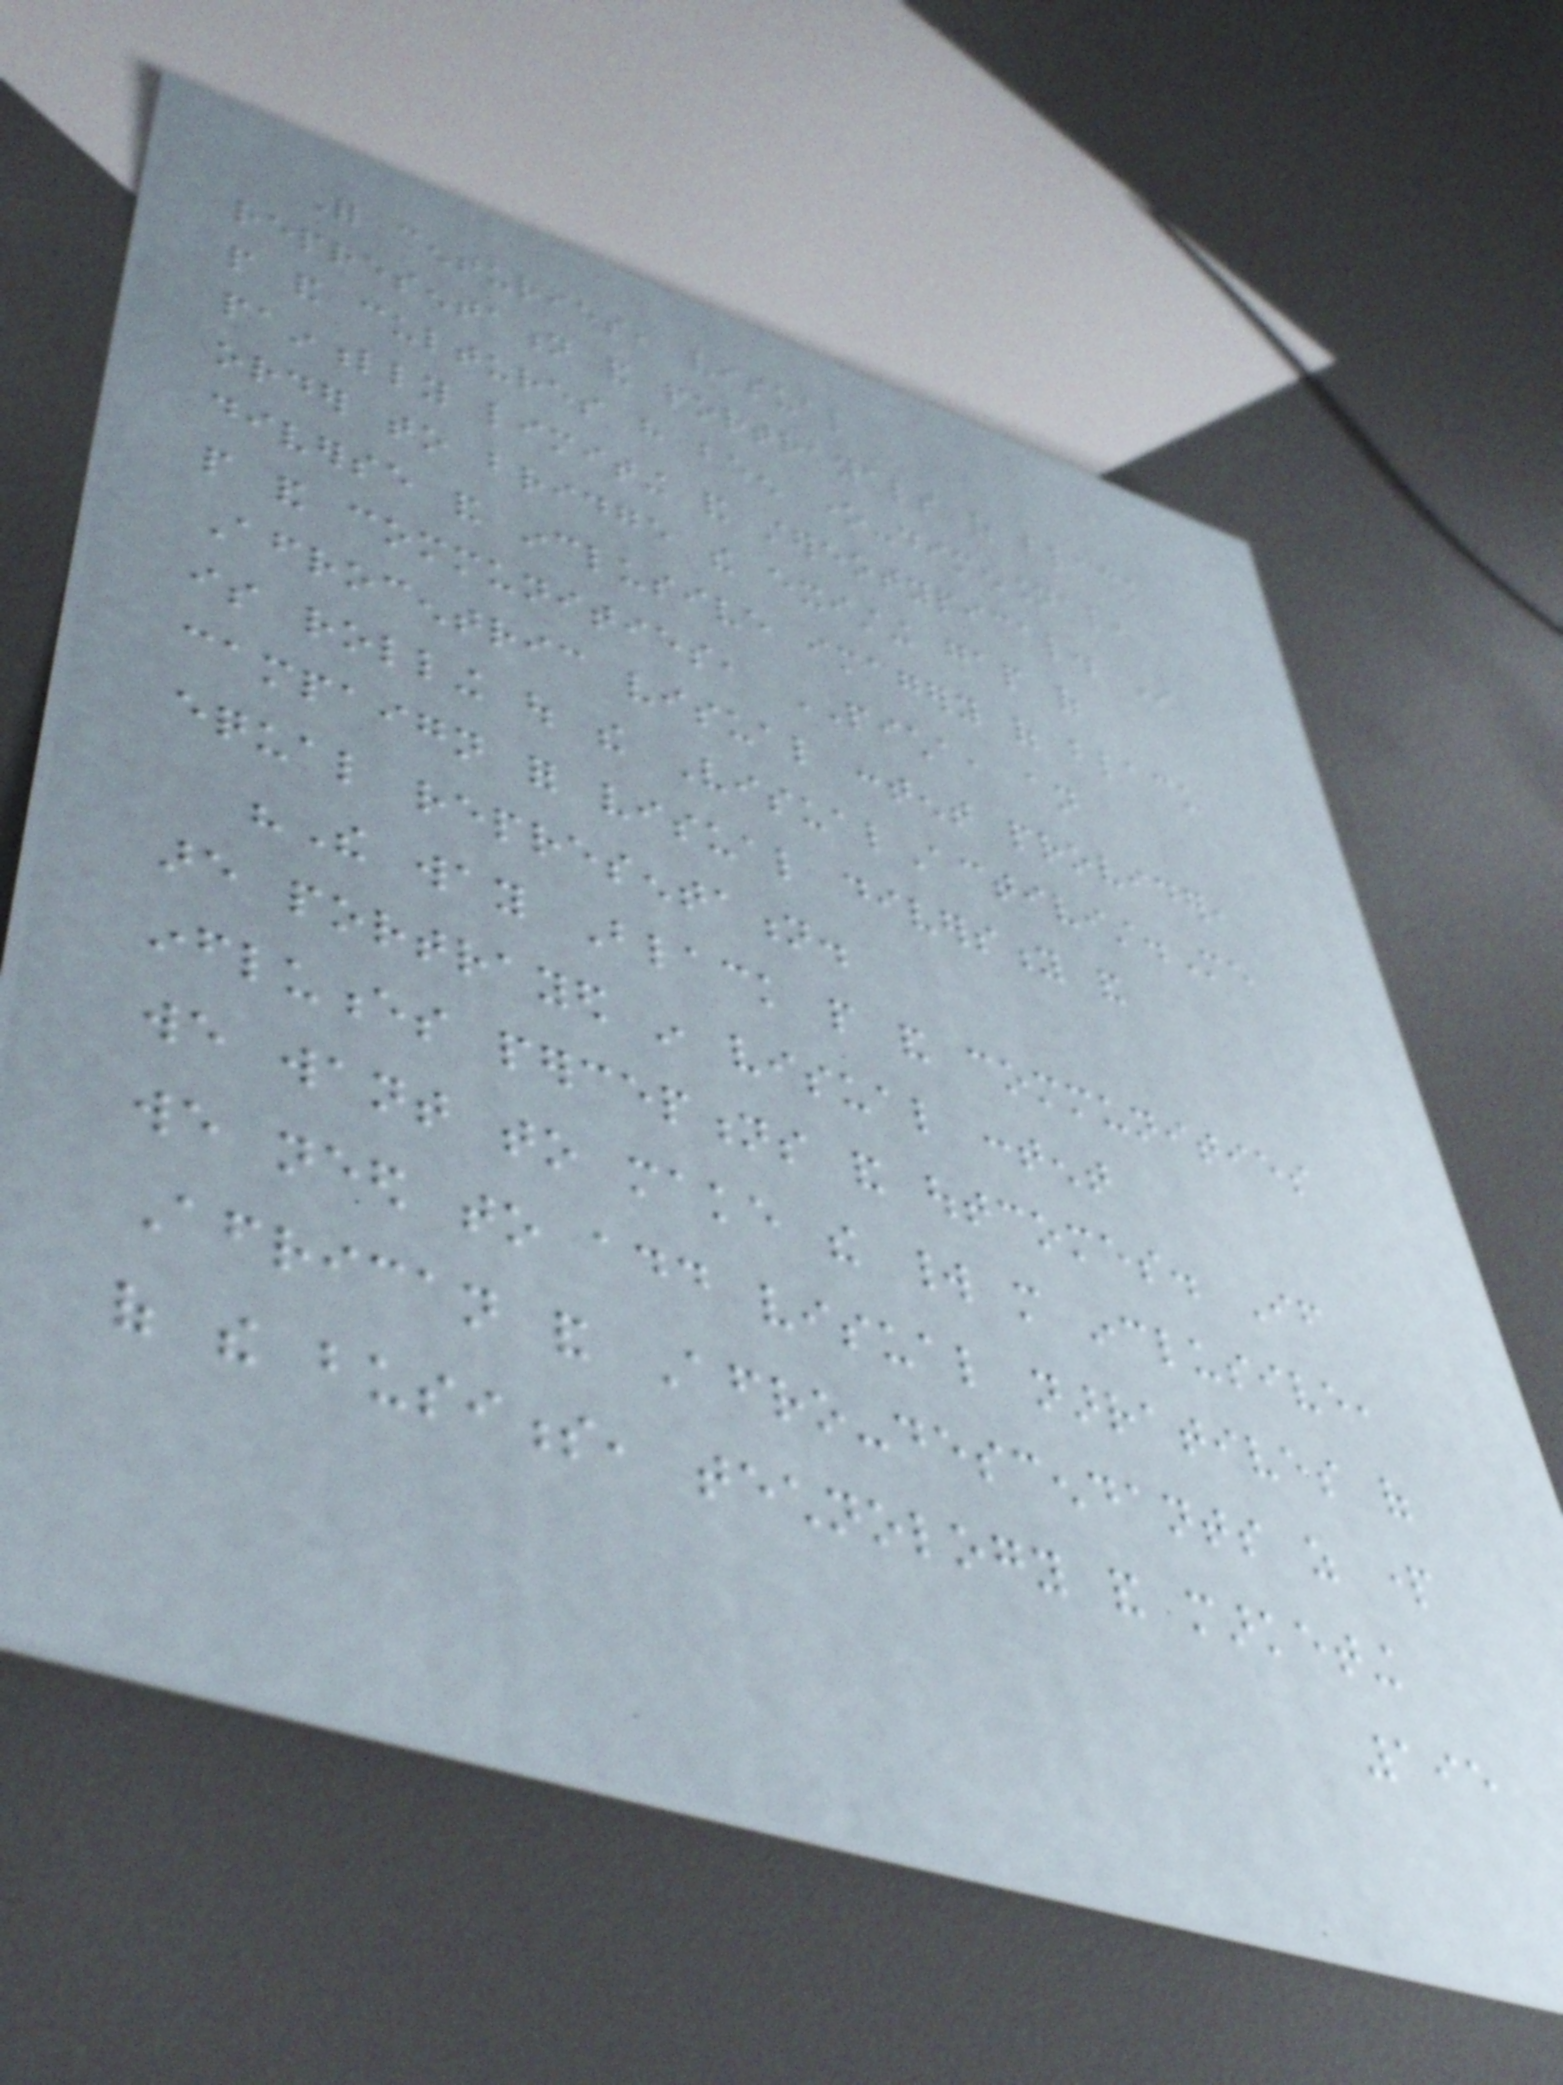For centuries, visual
representation and portrayals of black
people and cultures have been one-dimensional,
painfully limiting and stereotypical. In
order to bridge the existing gap of
diverse and inclusive imagery of black
people and communities, PICHA, an
Afrocentric visual content provider,
is rolling out the VisualActivist.Me
campaign for visual diversity and
equal representation.
"The way Black people and communities
are portrayed in visual content
influences perceptions and outcomes. If
we want to make the world more inclusive,
we need to add visual narratives of
African and Afro-descendants as part
of the business, technology and marketing
195
